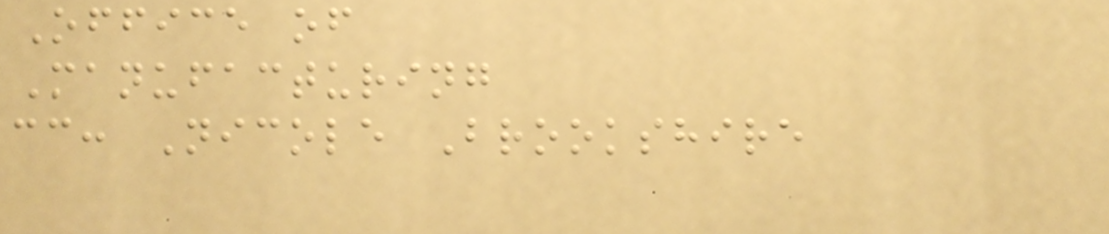Office of
Manufacturing
cc: Nicole Brookshire
